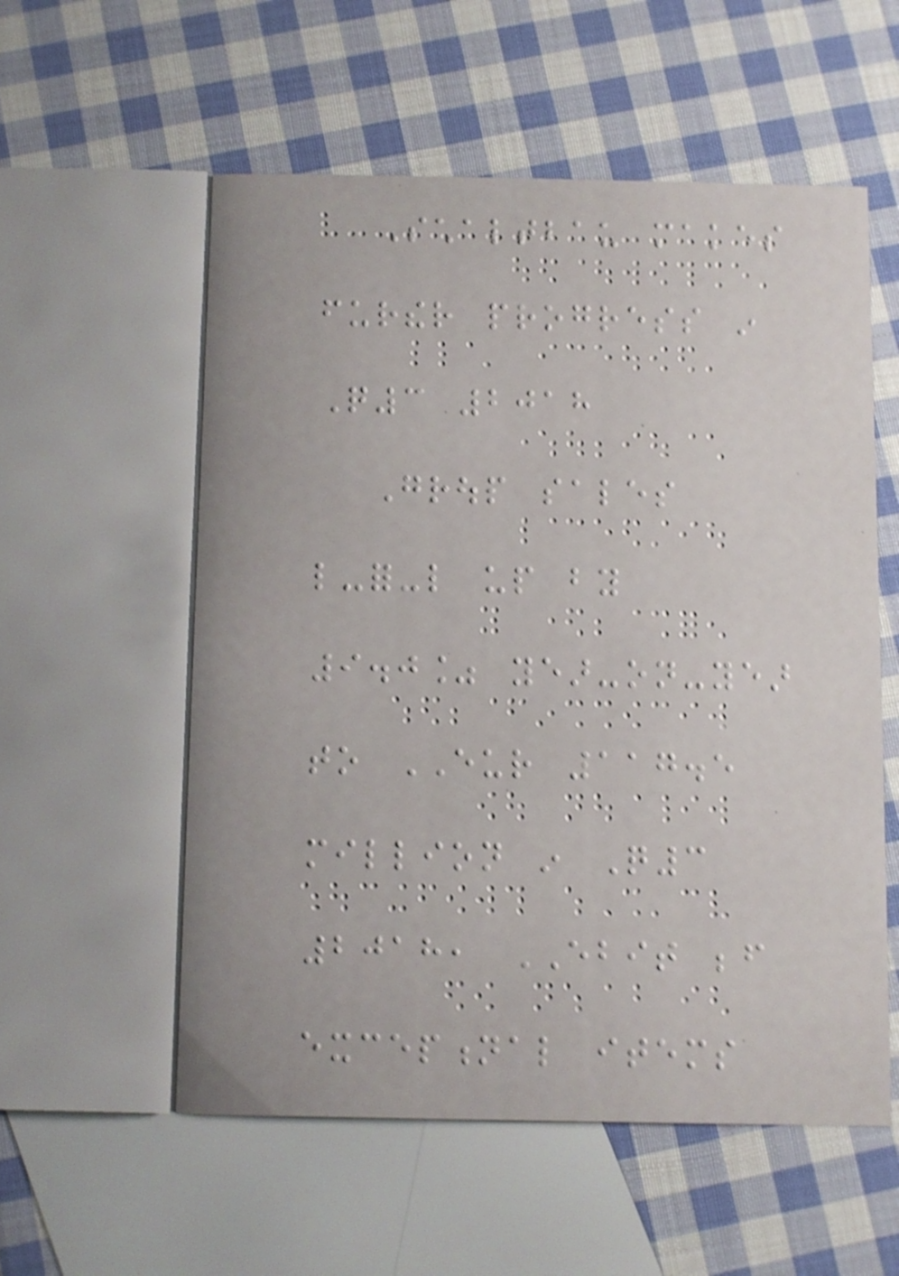Schaltbau makes
further progress in
Q3 2018
Group sales
like-for-like up by
9.0% year-on-year
to EUR 117.5
million in Q3
2018, EBIT before
exceptional items
